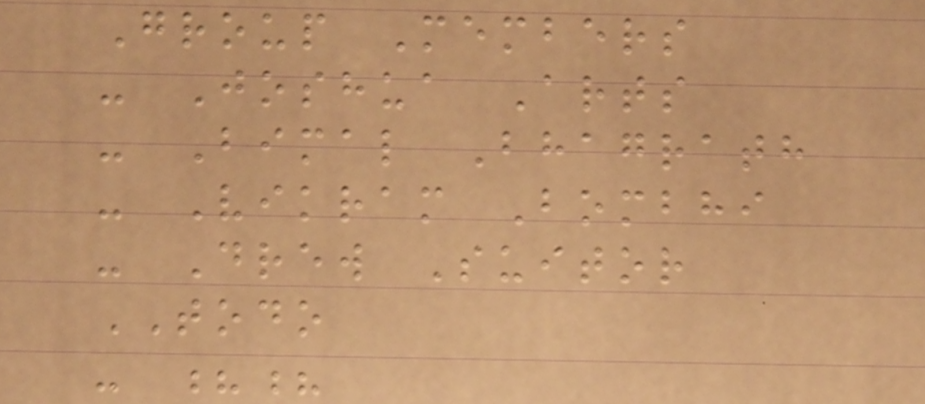Group Members
- Joshua Arts
- Bimal Bhagrath
- Vikram Bombhi
- Drew Suitor
TODO
- ??
